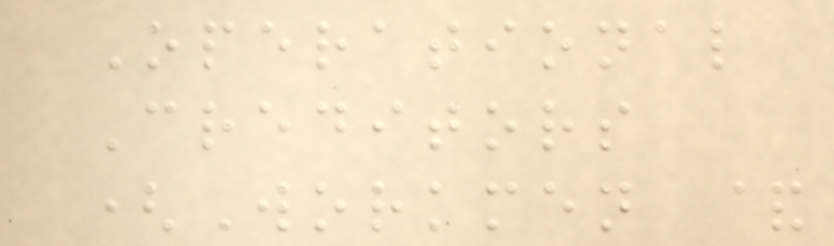Operational
Creditors
(Workmen &
